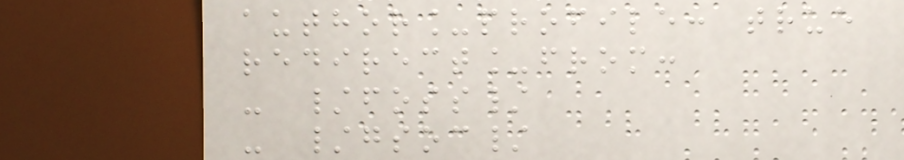author_profile: true
redirect_from:
- /foss/
- /gsoc/
